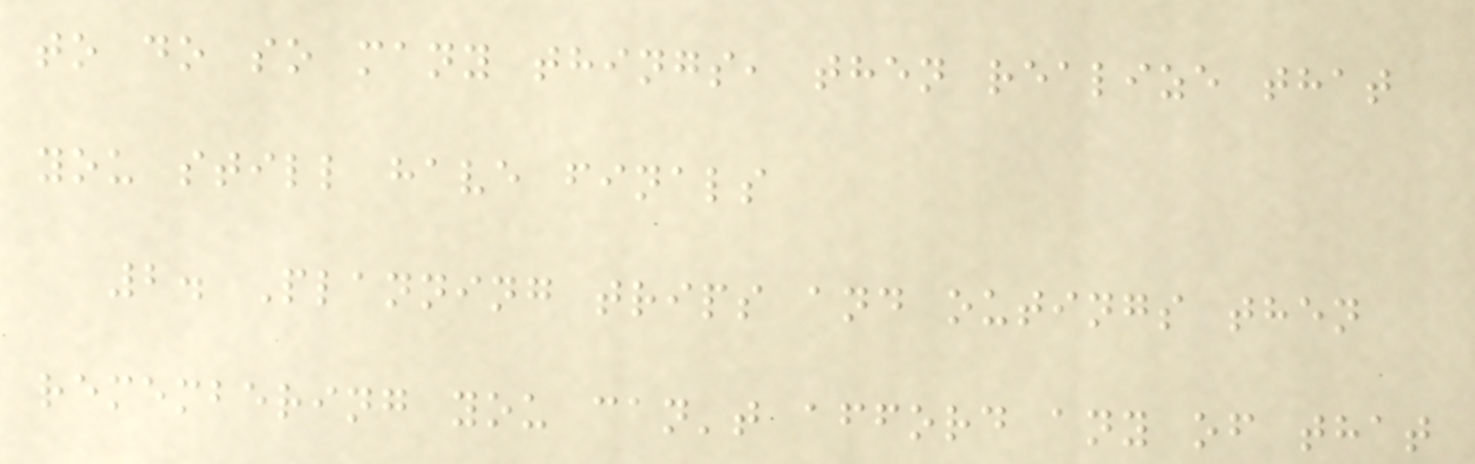to do so many things, then realize that
you still have finals
2. Planning trips and outings then
remembering you can't afford any of that
